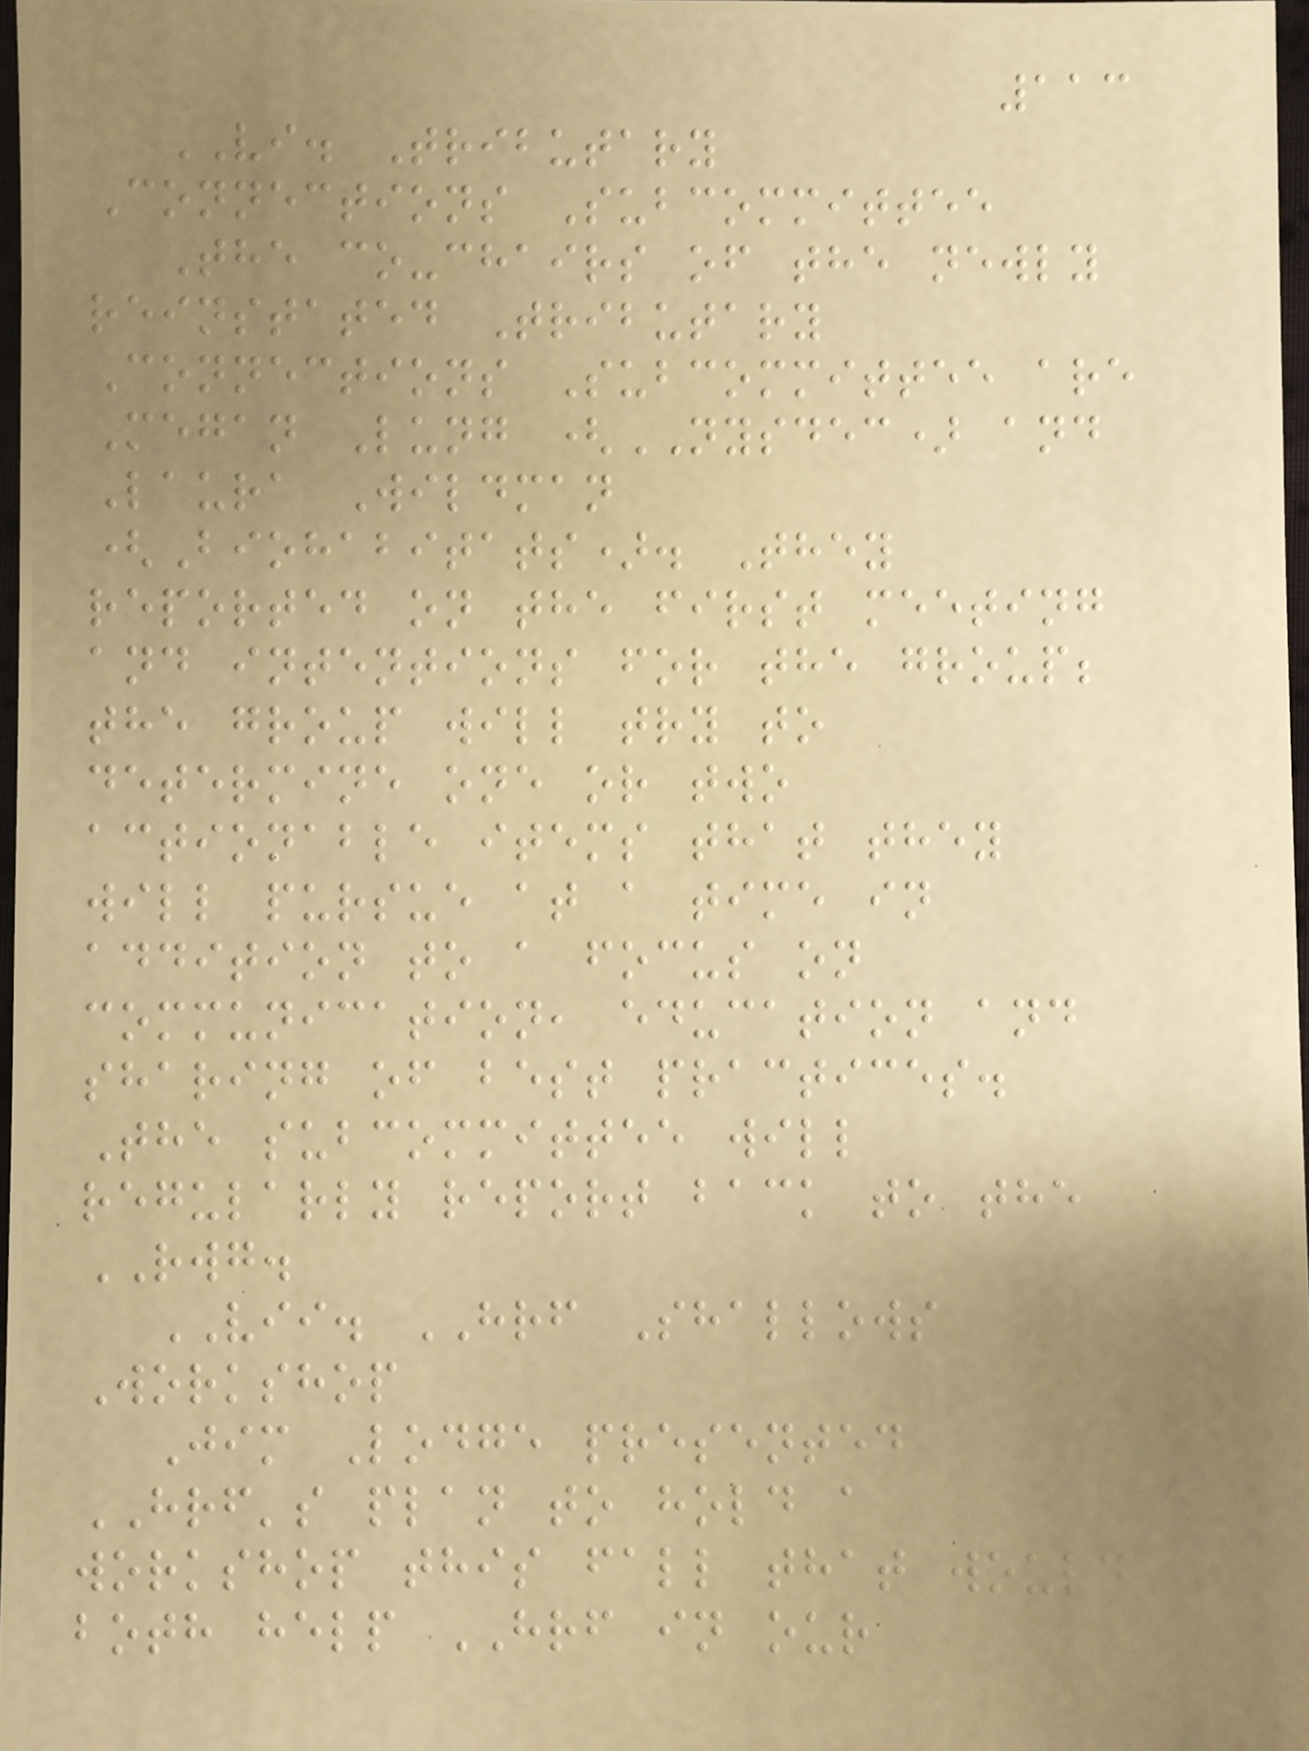113
VI. Tributary
Connections Subcommittee
The co-chairs of the newly
reinstated Tributary
Connections Subcommittee are
Megan Lung (NYSDEC) and
Laura Wildman
(Biohabitats). They
reported on the first meeting
and intentions for the group;
the group will try to
determine one or two
actionable items that they
will pursue at a time in
addition to a focus on
communication, education and
sharing of best practices.
The subcommittee will
regularly report back to the
RWG.
VII. HRF Shallows
Workshop
Jim Lodge presented
HRF's plan to hold a
workshop this fall that would
both help HRF in our
